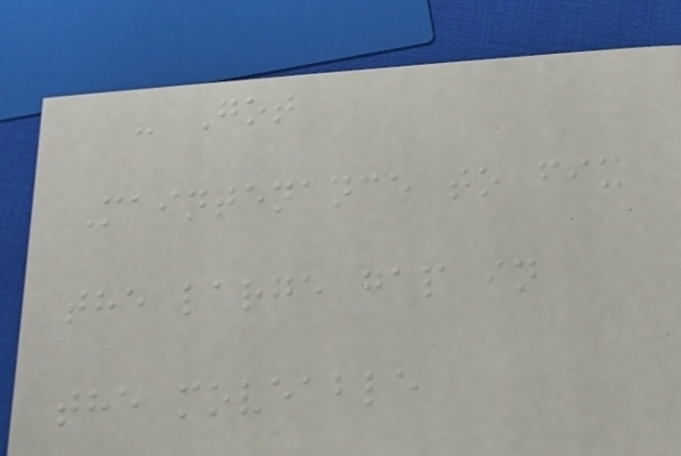- Got
Maintenance to fix
the large gap in
the moveable
